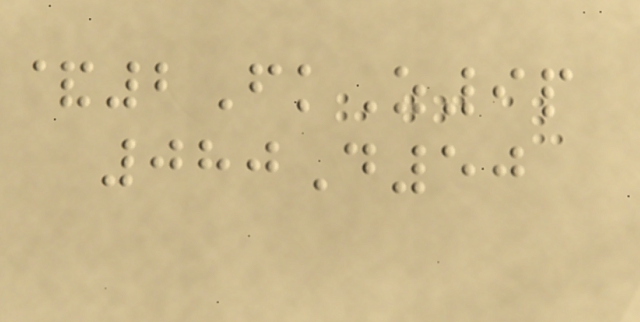&2FkZ9p
080D50
